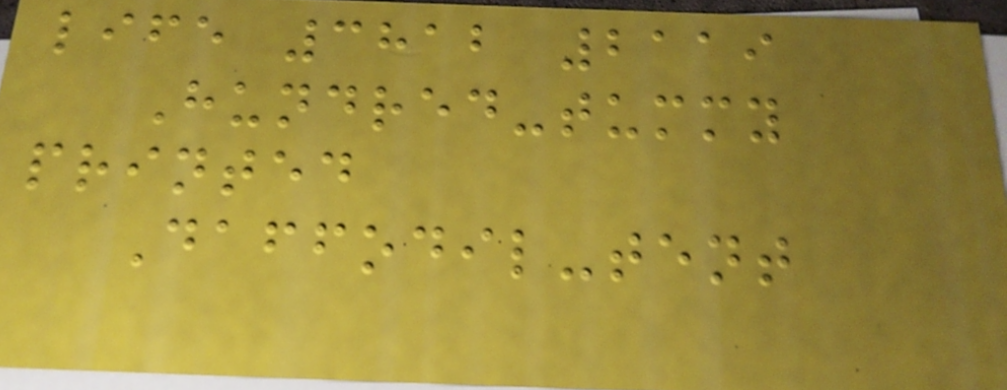life 3812 2119
Hundred-tummy
printed
Daffodil-tent
